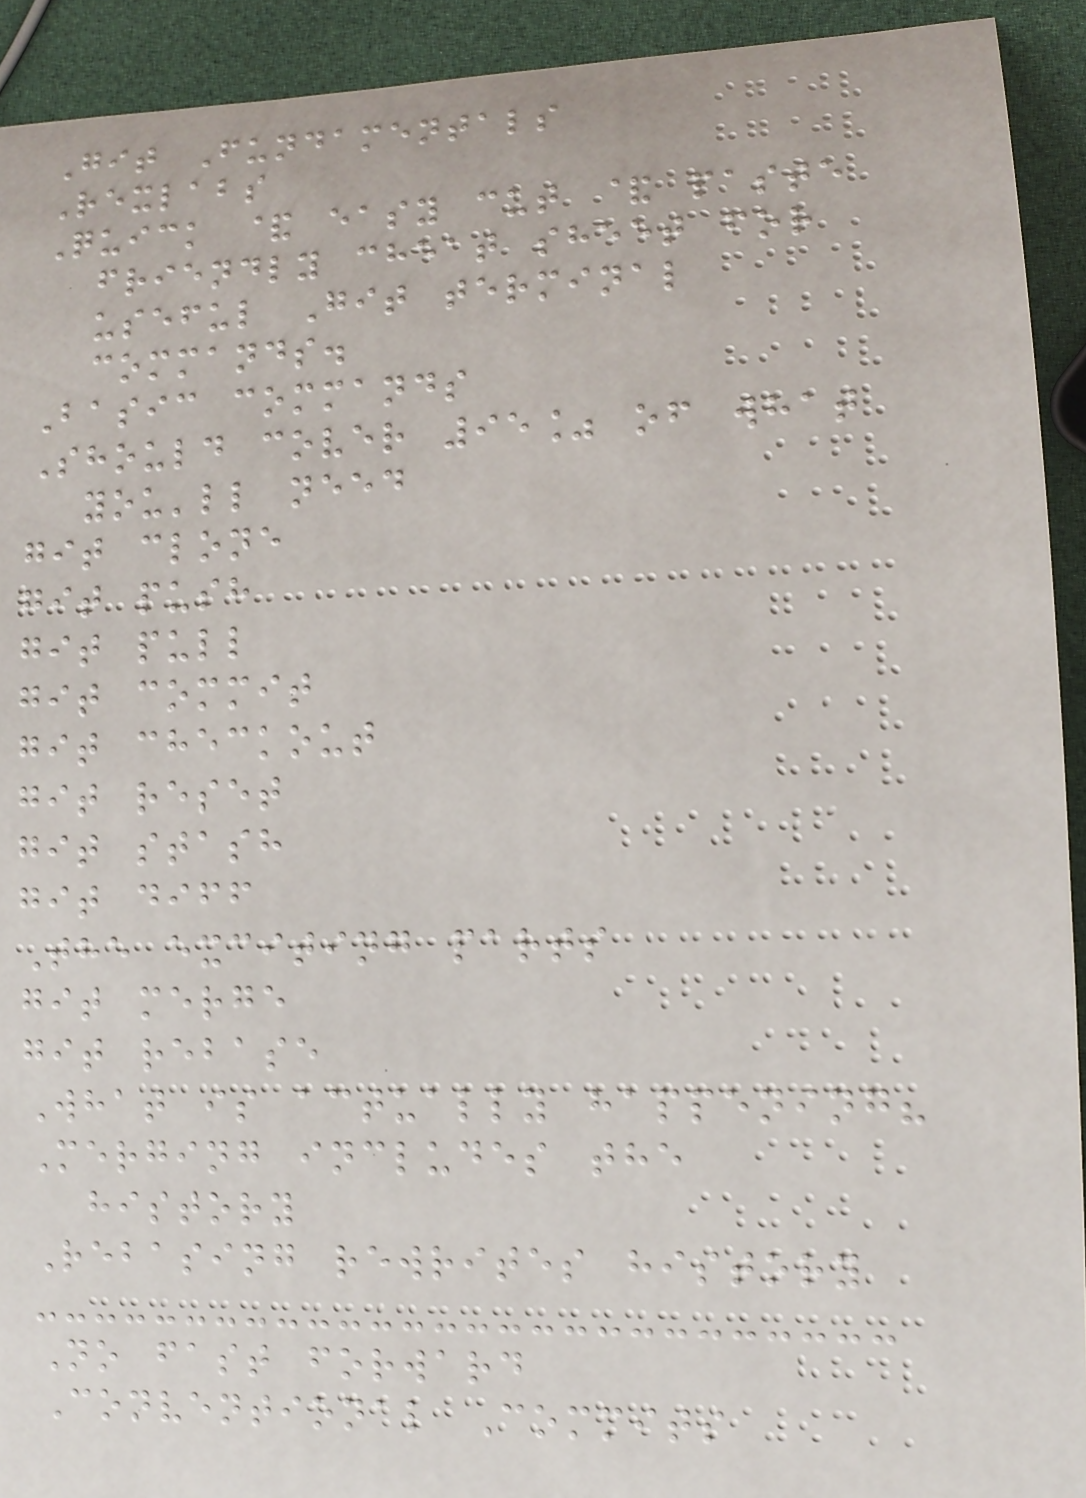Git Fundamentals
Rexlabs
Quick & easy cut & paste
friendly cheat sheet for
useful Git terminal
commands.
Basic commands
Should cover 95% of what
you'll need
git clone
git push
git pull
git commit
git checkout
git reset
git stash
git diff
The exciting parts
git merge
git rebase
What is actually happening?
Merging includes the
history
Rebasing rewrites history
No fast forward
Conventional Commits
